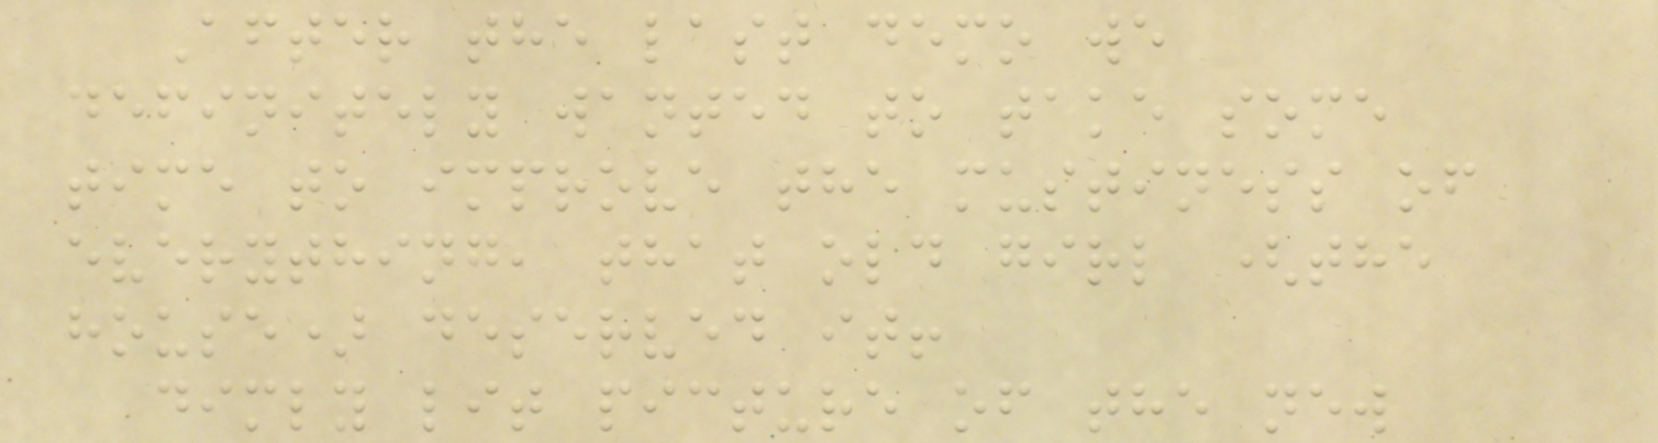After the last demo we
definitely wanted to take some
time to improve the mustiness of
everything, that old girl (the
house) deserved it!
dimly lit picture of the new
